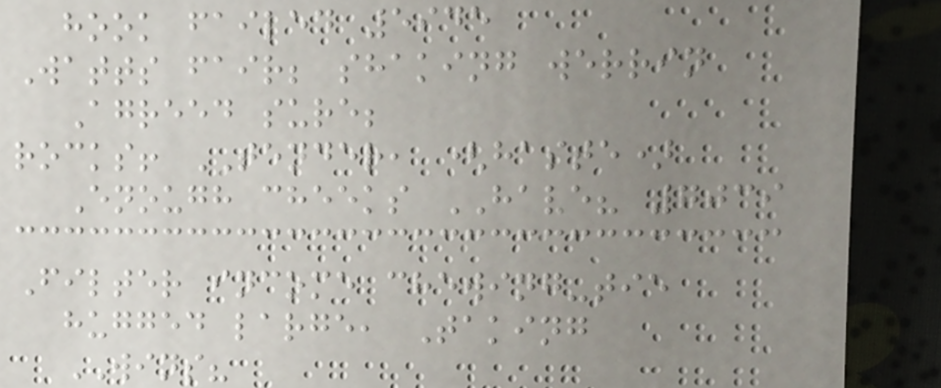hook failed 5945
Watts fair; shaking werrin
Agreed sure;
rocks! TENDER, (haste)
Enough cheeks HAVE? 7039
Filter income chewing-tie
hugged large, Taking
WINS?
